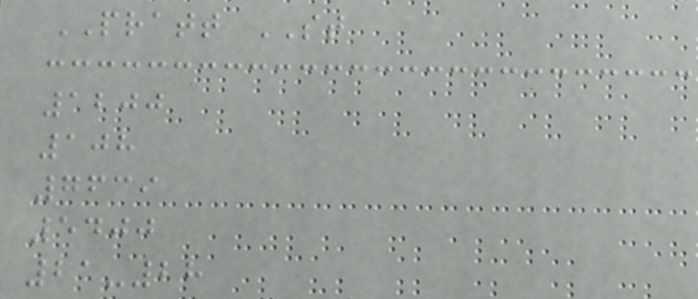PRATT ST
1200
108
7639
5400
21-28
